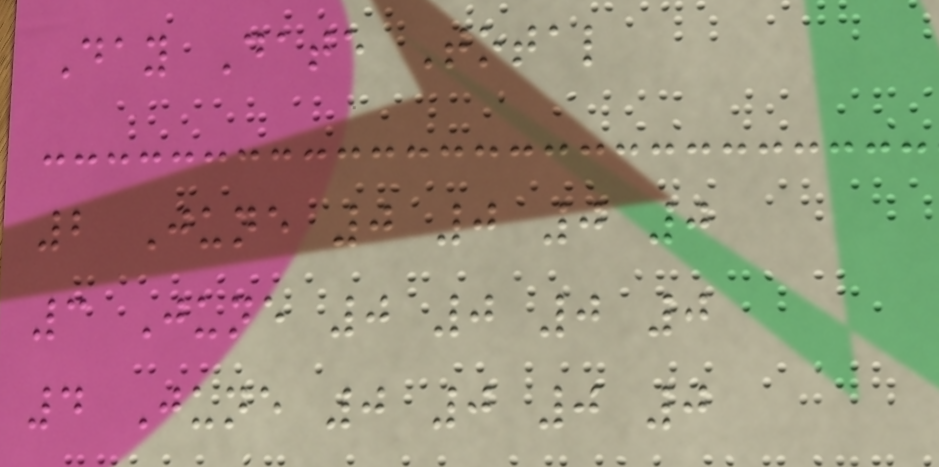Day Date Total
2 June 0 0 0 0
3 June 0 0 0 0
4 June 0 0 0 0
